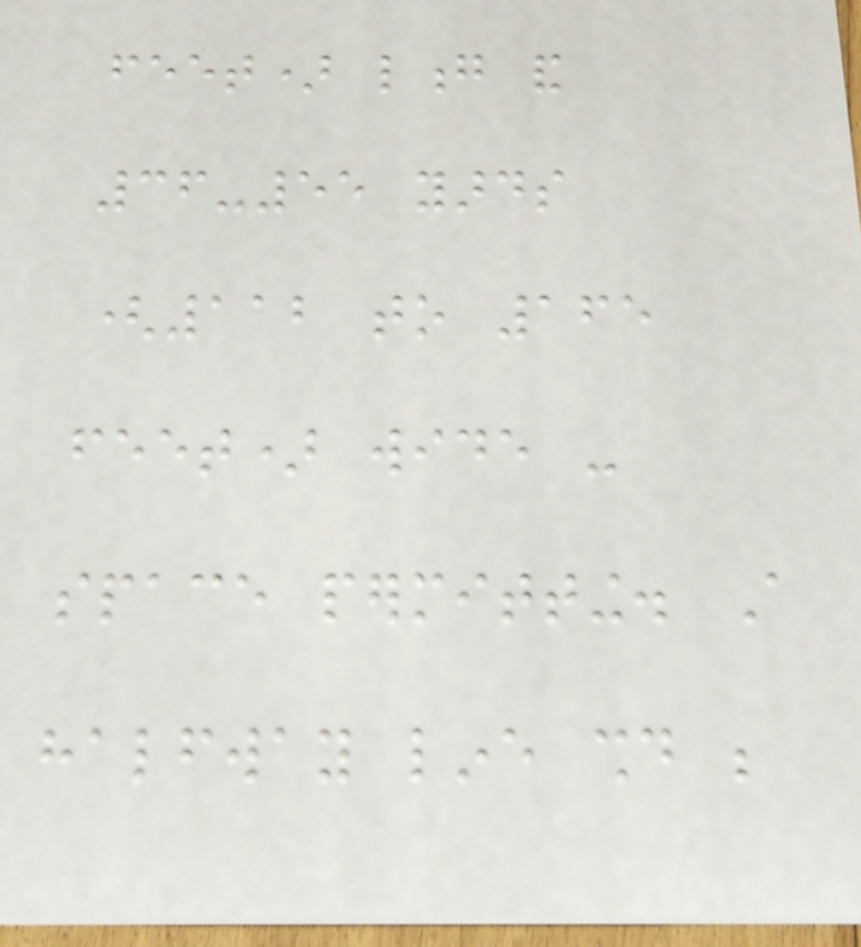feet) long and
36-55 yards
(112 to 165
feet) wide -
space permitting. A
halfway line should be
